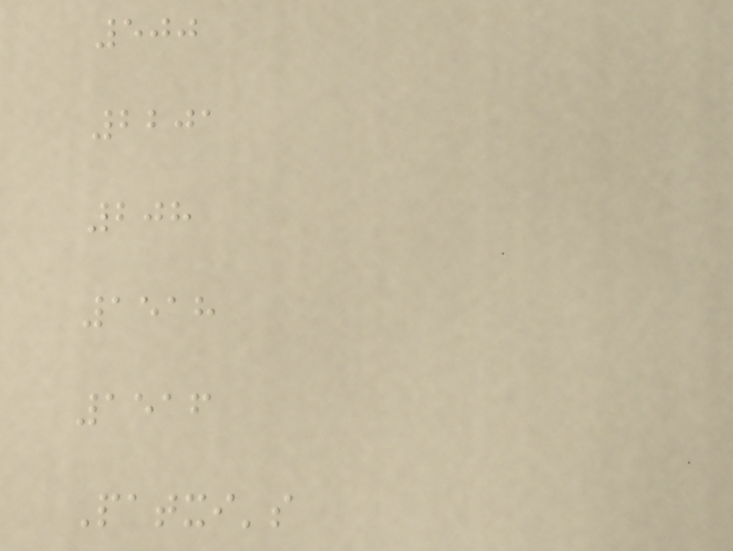500
2201
208
1518
1516
Patxi's
